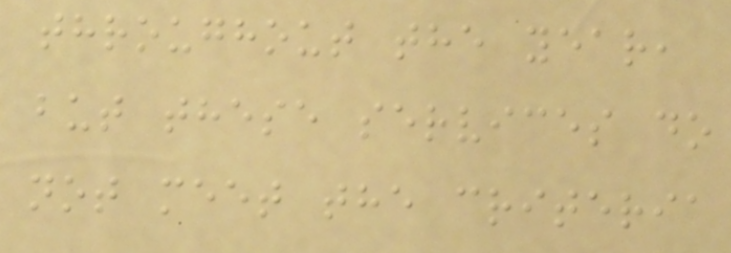throughout the year,
but these services do
not meet the criteria
